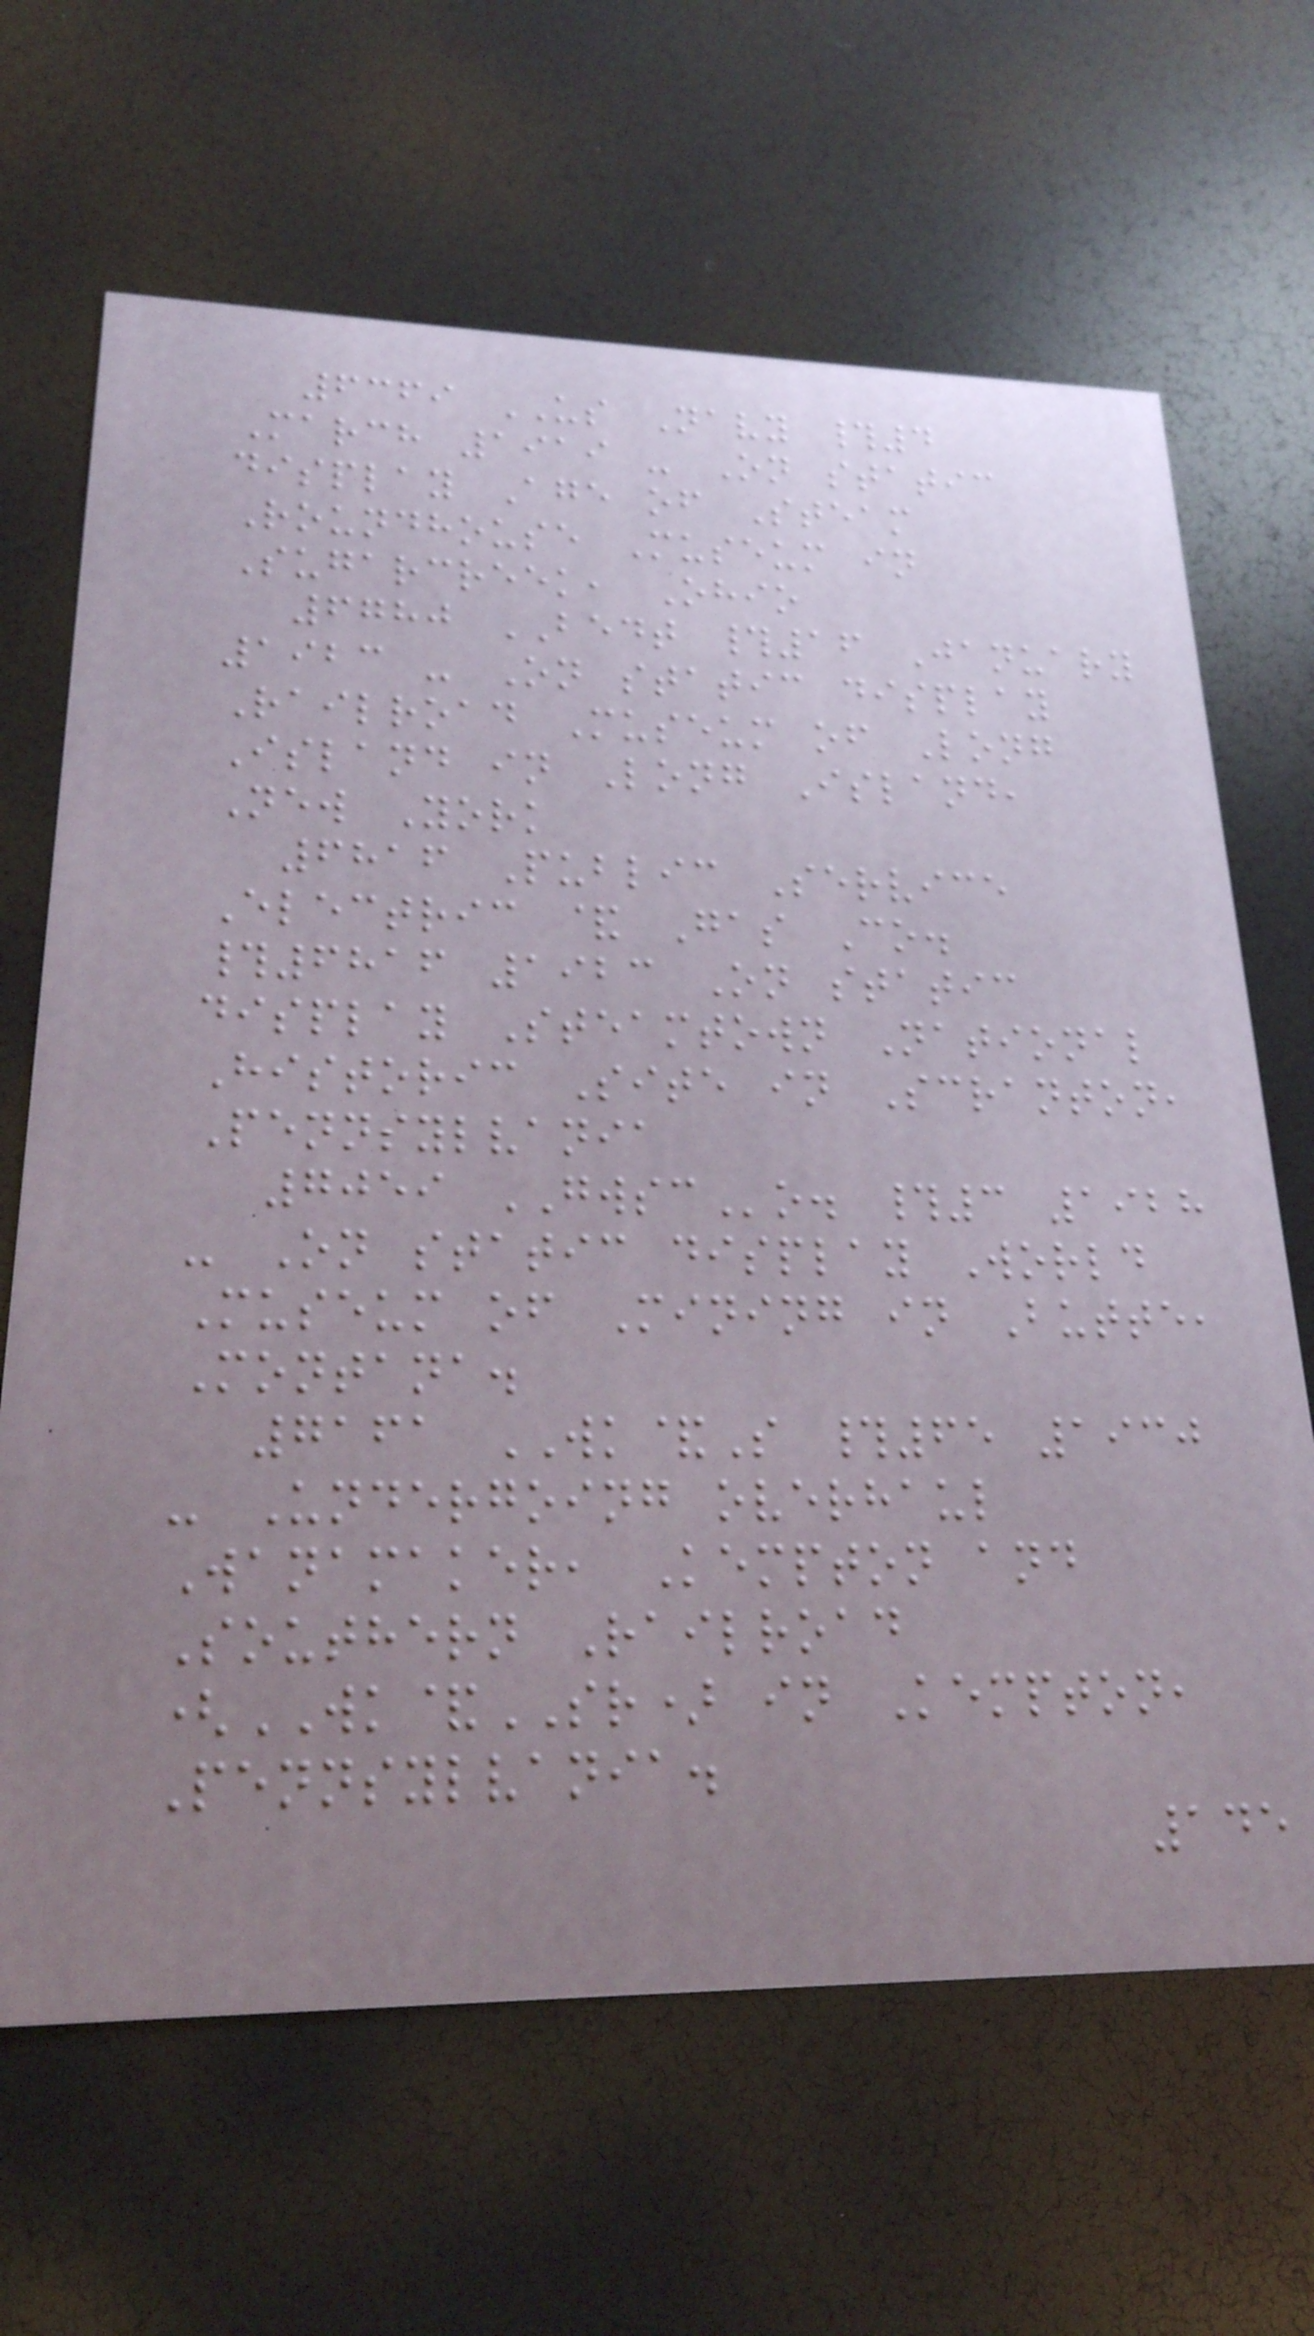6369 US Navy #4
March 1919 - On static
display Age of Steam
Roundhouse Museum in
Sugarcreek, Ohio
6780 BEDT #16 January
1923 - On static display
Railroad Museum of Long
Island in Long Island,
New York
6816 Public Service
Electric & Gas Co.
#6816 1923 On static
display Steamtown National
Historic Site in Scranton,
Pennsylvania
7059 GWSCo. #3 1928
- On static display World
Museum of Mining in Butte,
Montana.
7161 WK&S #65 1930
- Undergoing overhaul
Wanamaker, Kempton and
Southern Railroad
(WK&SR) in Kempton,
Pennsylvania.
145
